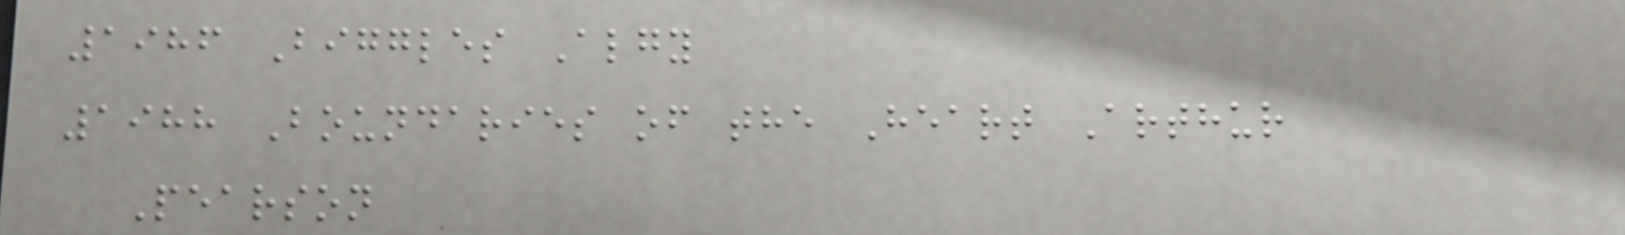1986 Biggles Algy
1988 Boundaries of the Heart Arthur
Pearson
